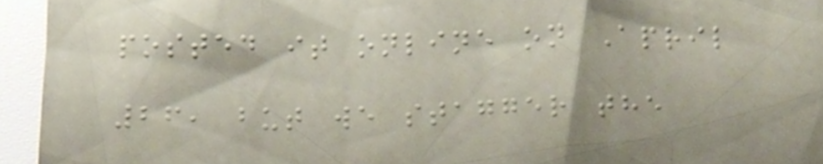posted it online on April
26, but we stagger the
